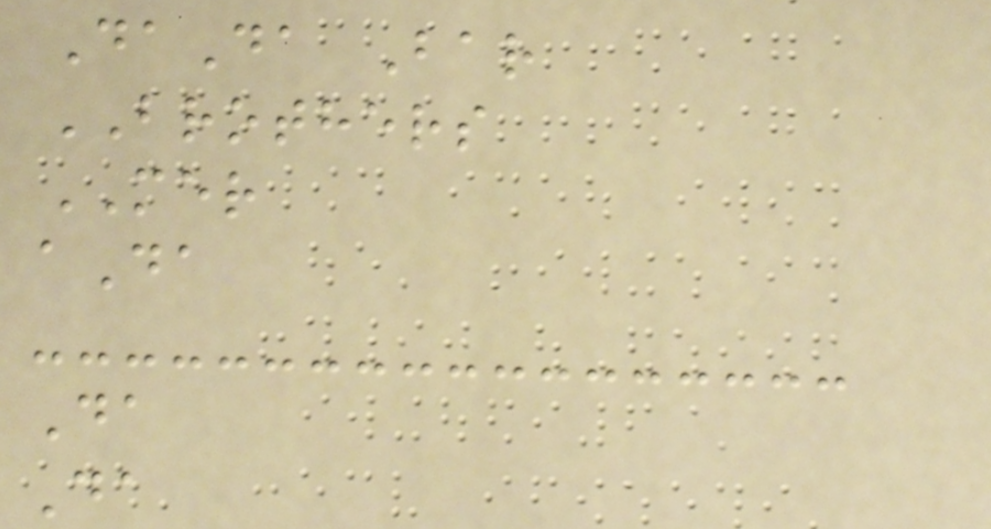DaDa Bar
BROTHERS
MER
aDa
Da
Da
